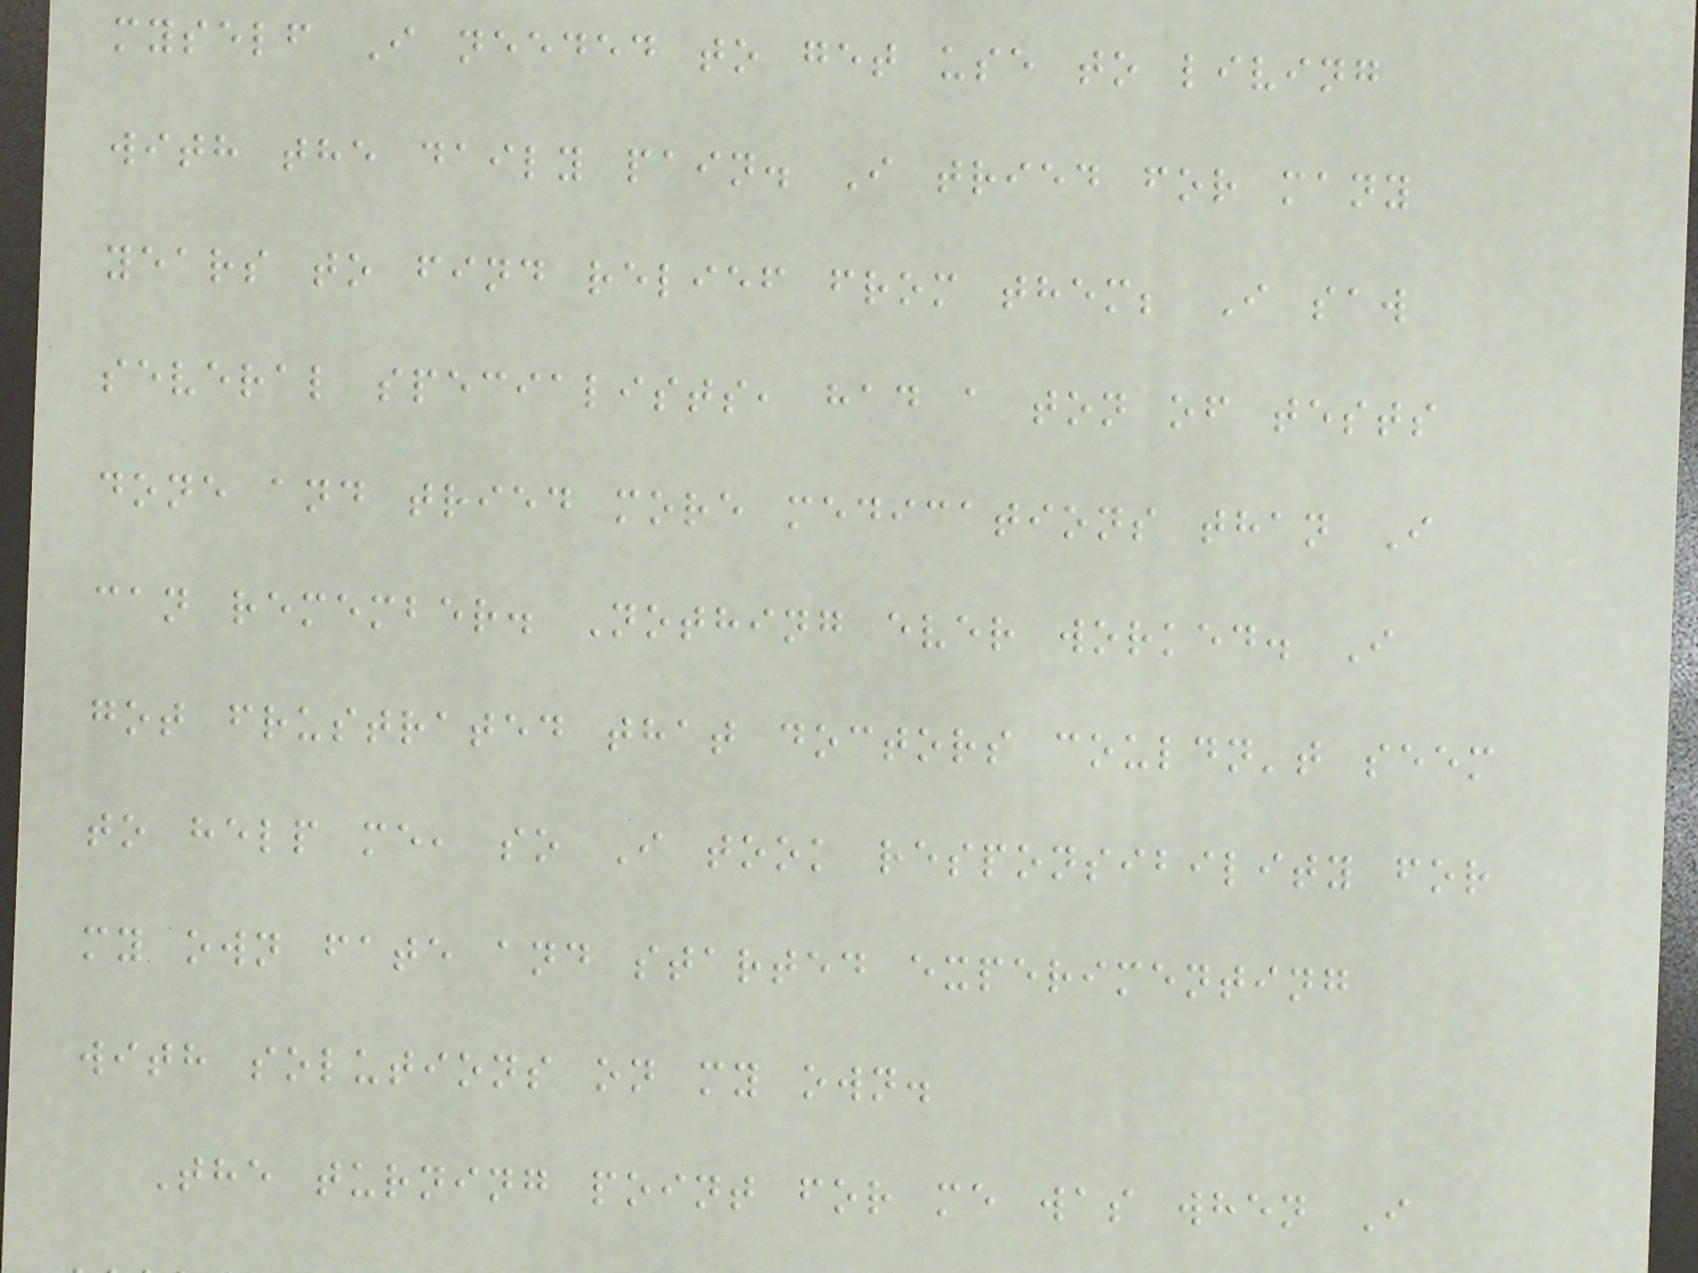myself I needed to get use to living
with the daily pain. I tried for many
years to find relief from them; I saw
several specialists, had a ton of tests
done and tried more medications than I
can remember. Nothing ever worked. I
got frustrated that doctors couldn't seem
to help me, so I took responsibility for
my own fate and started experimenting
with solutions on my own.
The turning point for me was when I
